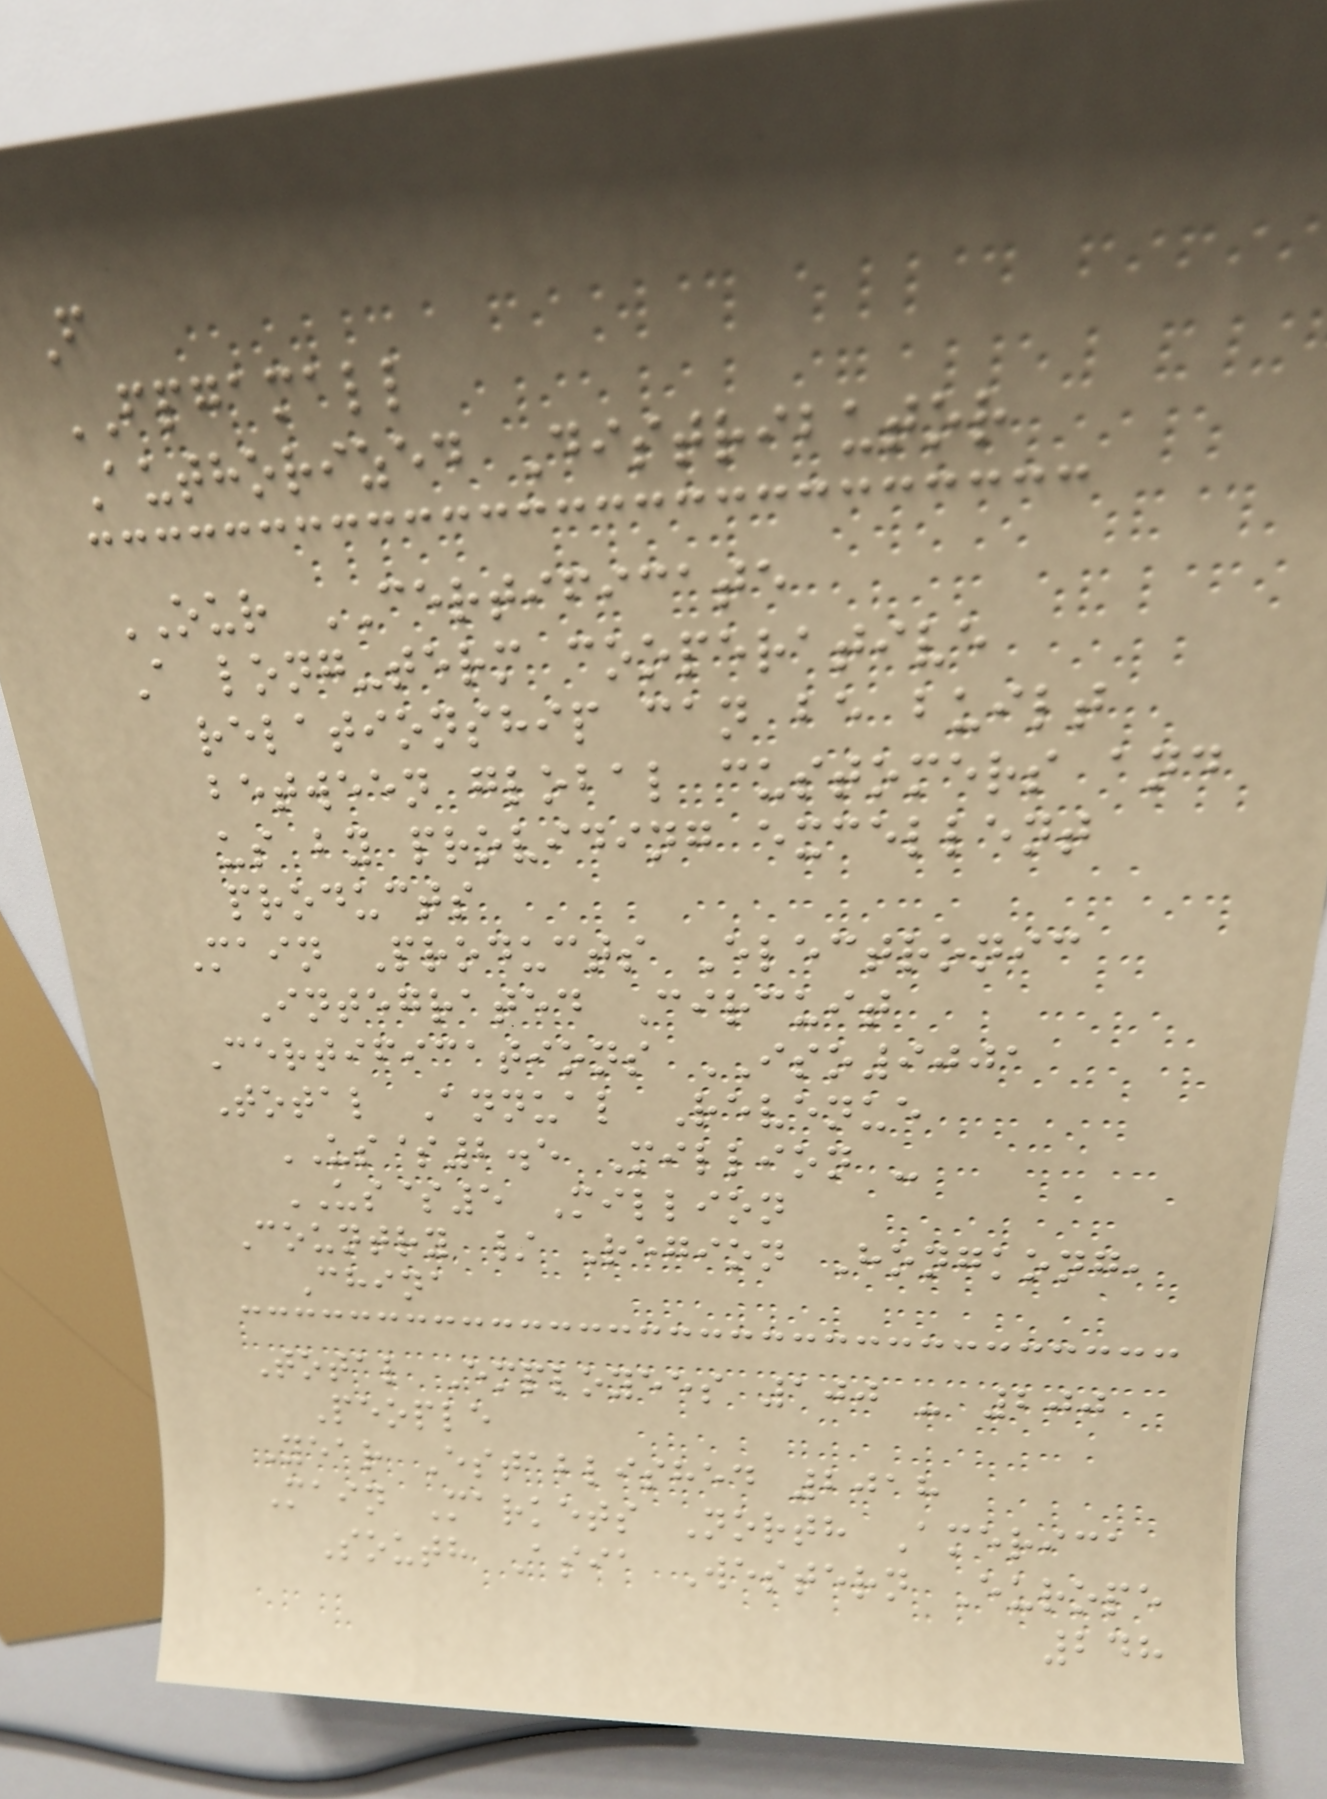F
FPGAMALL
Authorized Distributor
OUR CERTIFICATE
A long-term cooperative
relationship can be built
between global customers and
us by providing excellent
products
Main Products Electronic
Integrated Circuit
Certifications ISO9001
Total Annual Revenue
US$2.5 Million -
US$5 Million
Country / Region Hongkong,
China
Total Employees 100 - 200
People
Year Established 2018
Main Markets North America
South Asia Western Europe
248
